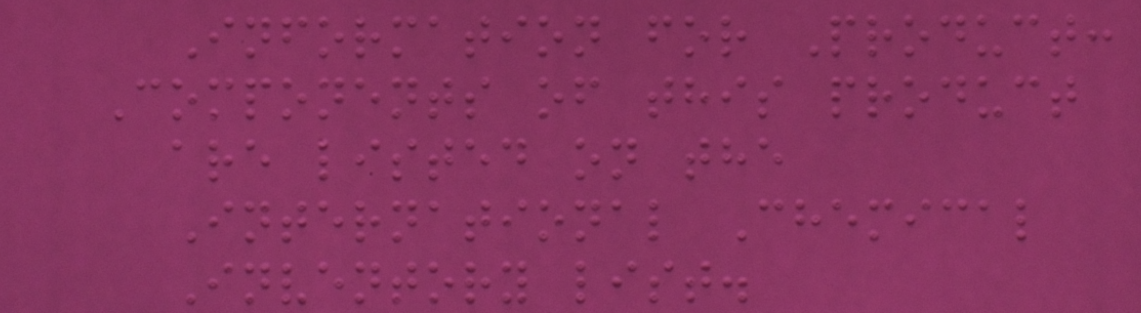Information for Product:
Components of this product
are listed on the
International Chemical
Inventory list.
